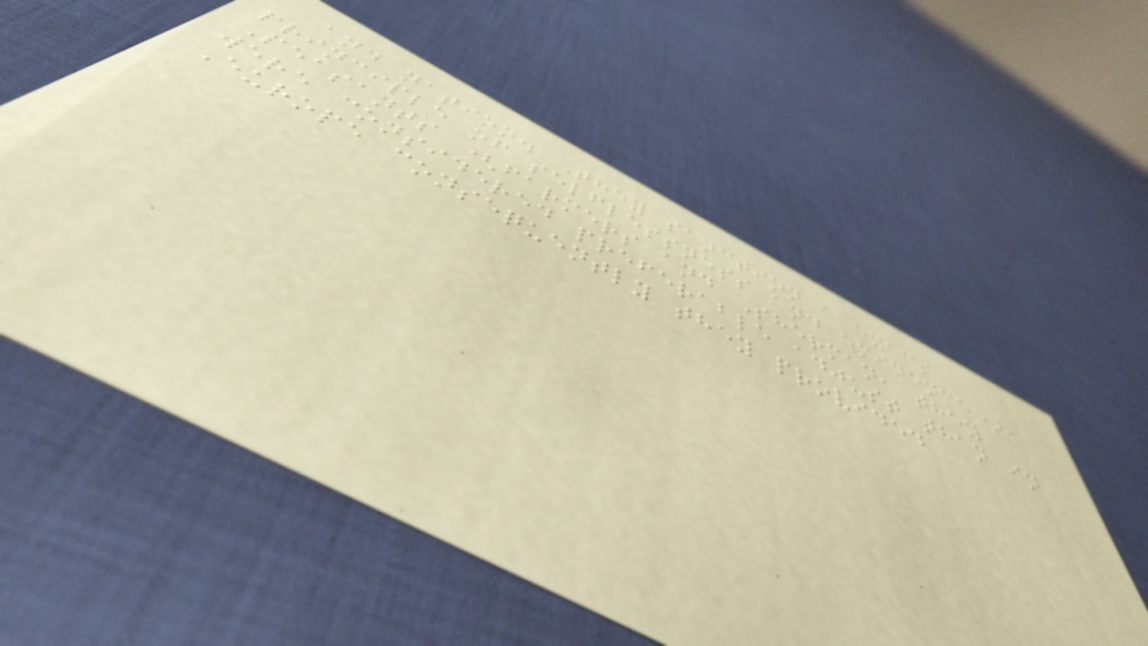and nation. They sanction a exact
principle of selflessness and eminence),
Peasants (farmers and Sherman, they
were considered preferable adjust than in
Europe consequently they provided
